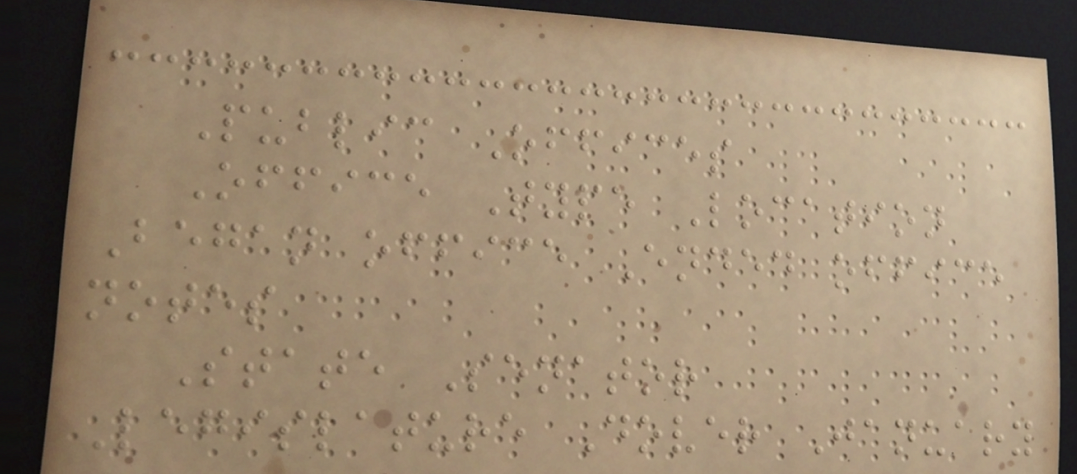Public Offices
Office Type Location
Began office Ended office
notes
State Senator
Legislature Dover January
